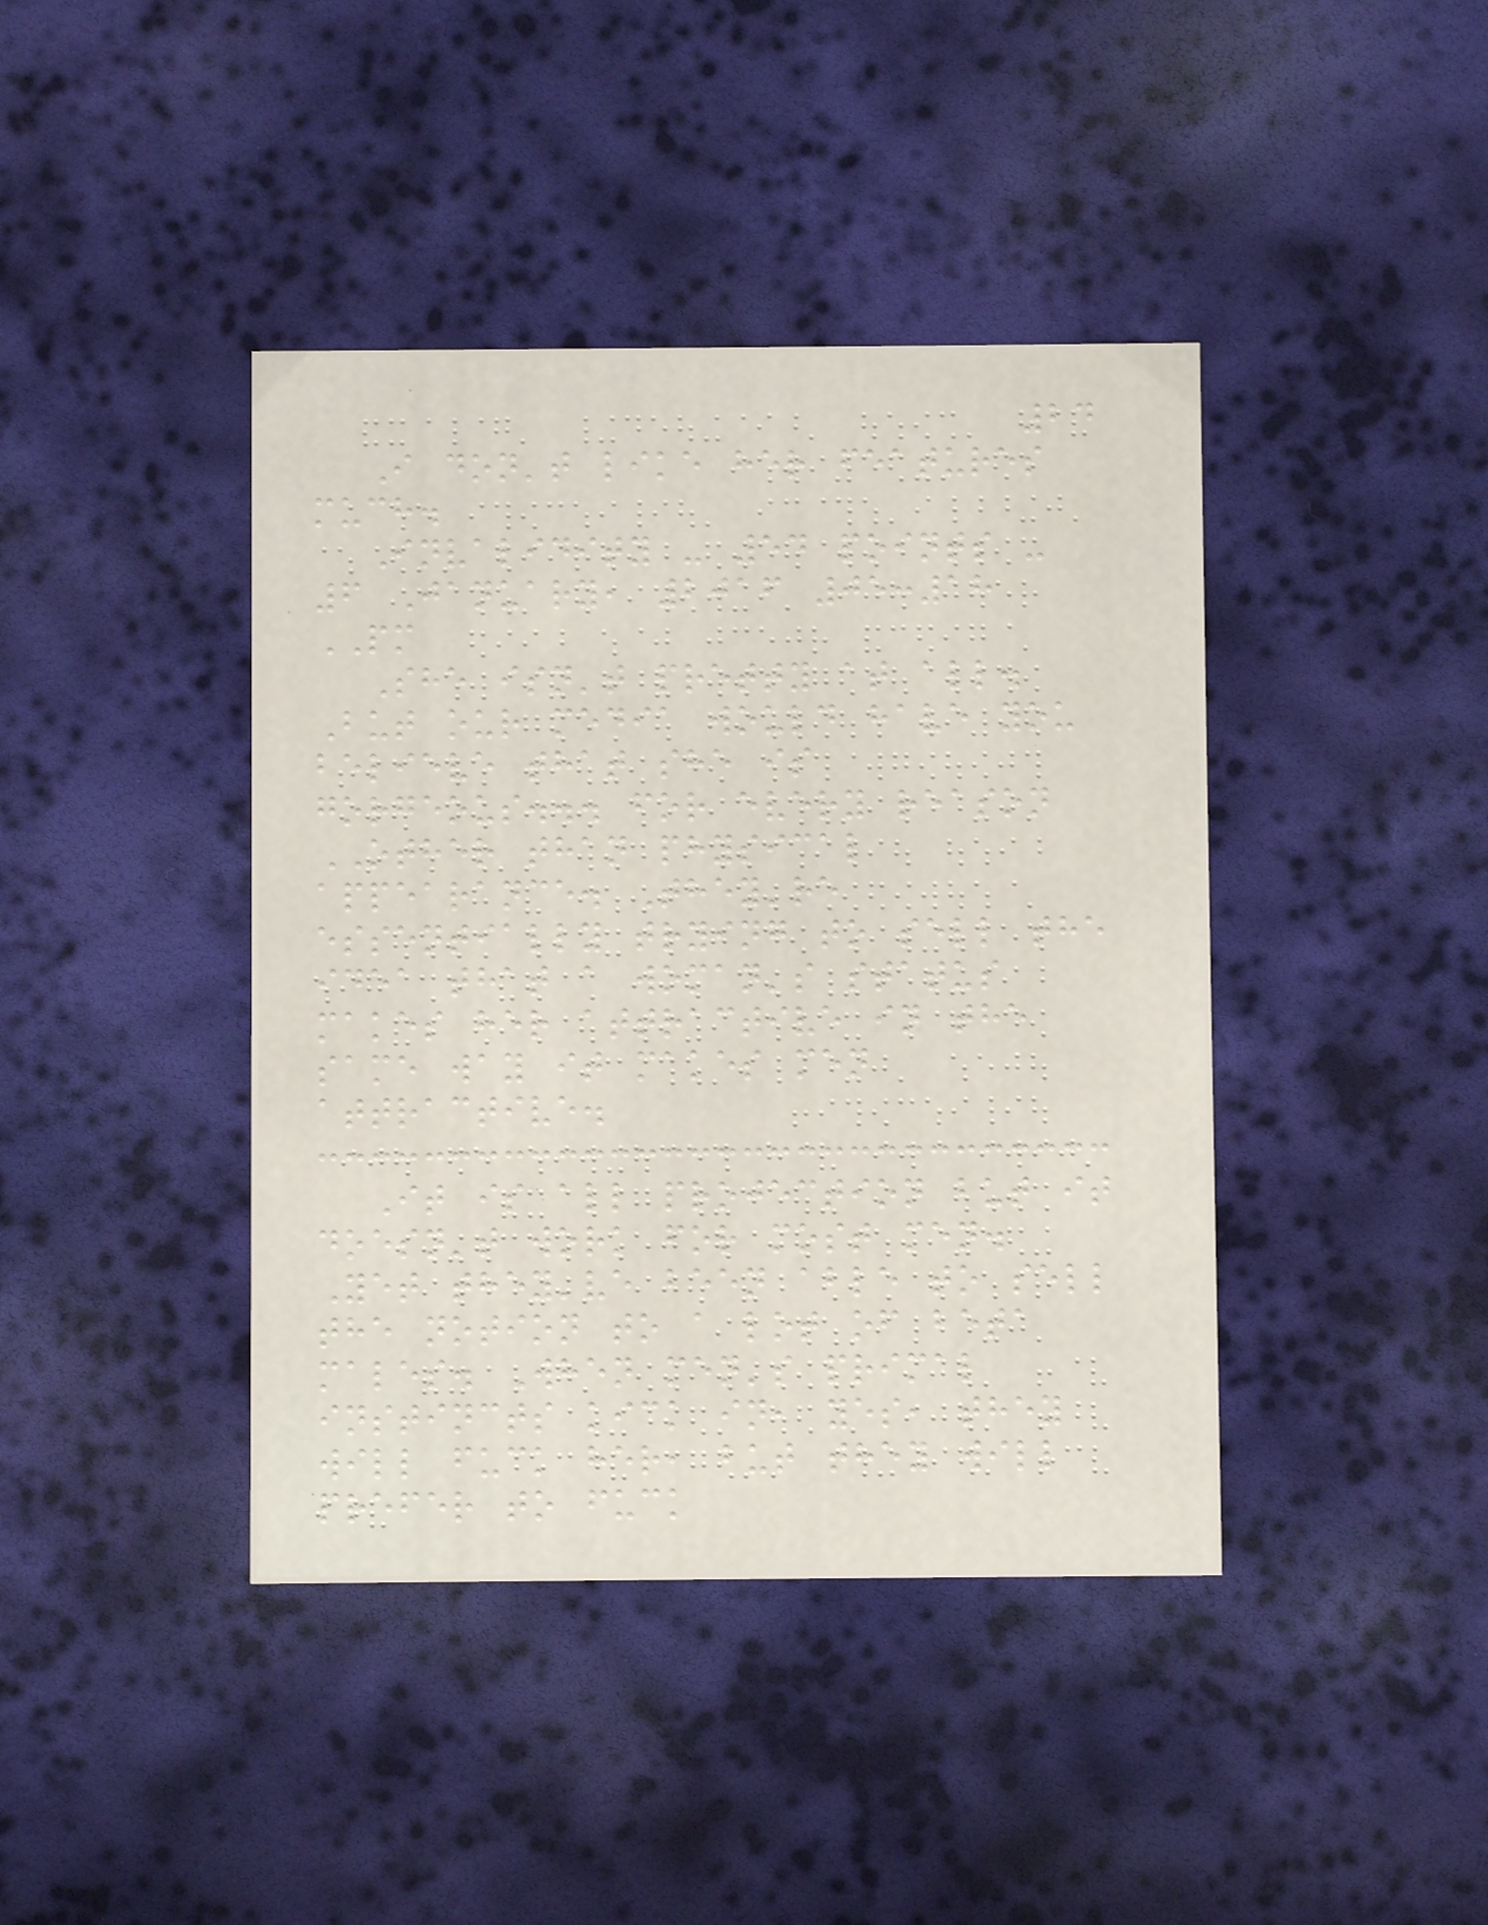24
I don't like her features
much.
Invalidity - 54 points -
6 January, 2016 05:18
PM
She isn't pretty at all.
But our media would have you
believe that she is
gorgeous... for every reason
OTHER than physical
appearance. They're
essentially trying to sell the
idea that a woman's status
makes her attractive in the
same way it makes men
attractive.
It is all projection but it
doesn't work for most men.
Yet they've been able to sell
the notion to a lot of beta
males. When men's primal
instincts kick in, yes, they
will fuck her, but they will
prefer to fuck
